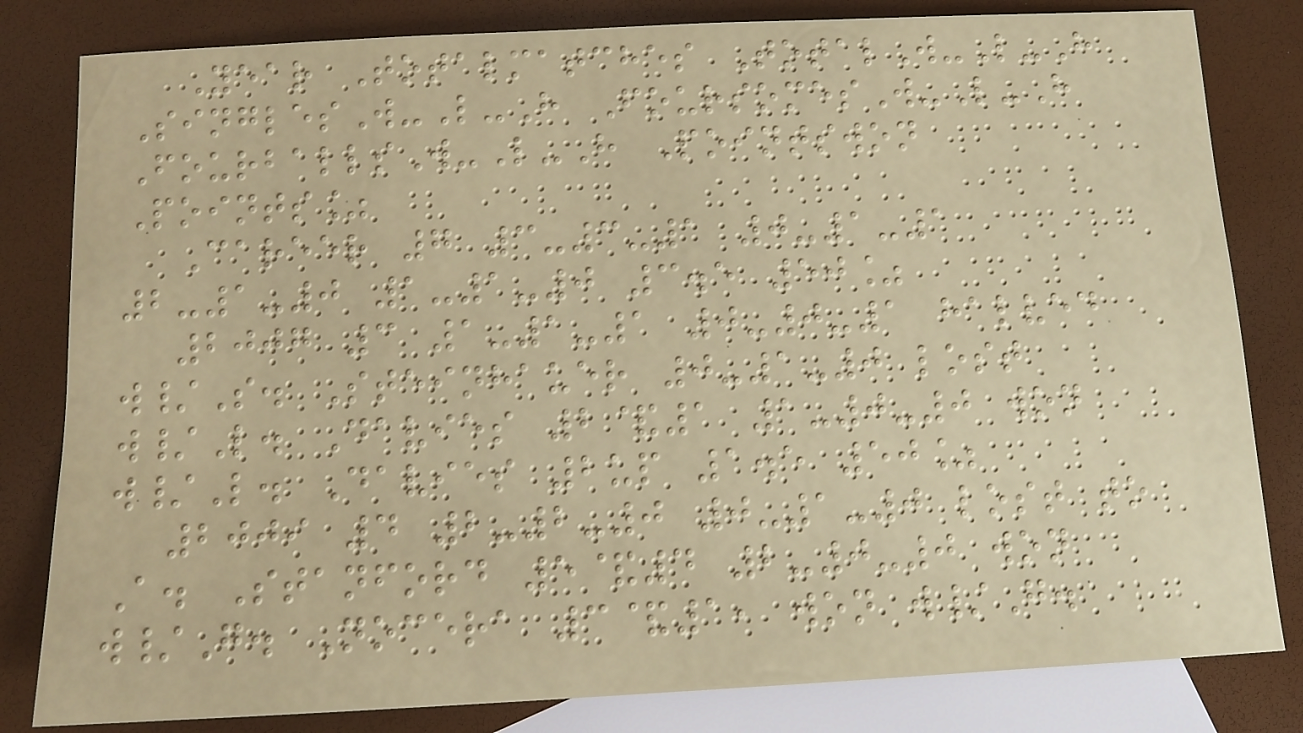Year Totalmatches TotalW-L-H
SinglesW-L-H FoursomesW-L-H
FourballsW-L-H Pointswon
Points%
Career 7 3-3-1 0-1-1
2-1-0 1-1-0 3.5 50%
2007 3 1-1-1 0-0-1 halved
w/S. Steinhauer 0-1-0 lost
w/L. Davies 2&1 1-0-0 won
w/L. Davies 2up 1.5 50%
2009 4 2-2-0 0-1-0 lost to
A. Stanford 5&4 2-0-0 won
w/G. Nocera 3&1, won w/G.
